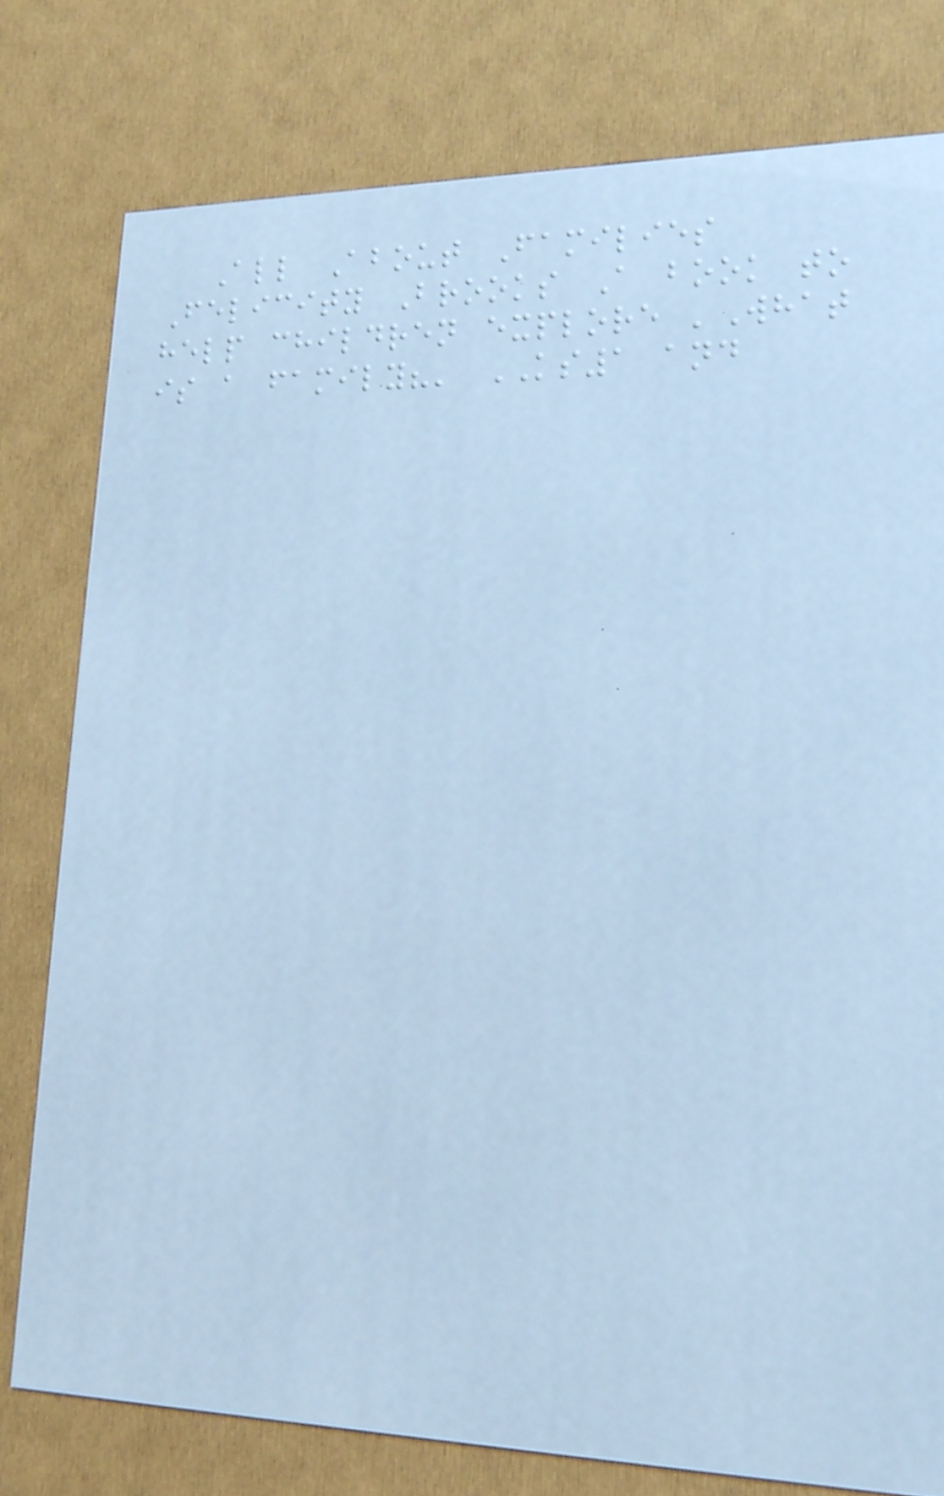All About Families
Felicity Brooks A book to
help children explore 'What
is a family?' KS1 and
